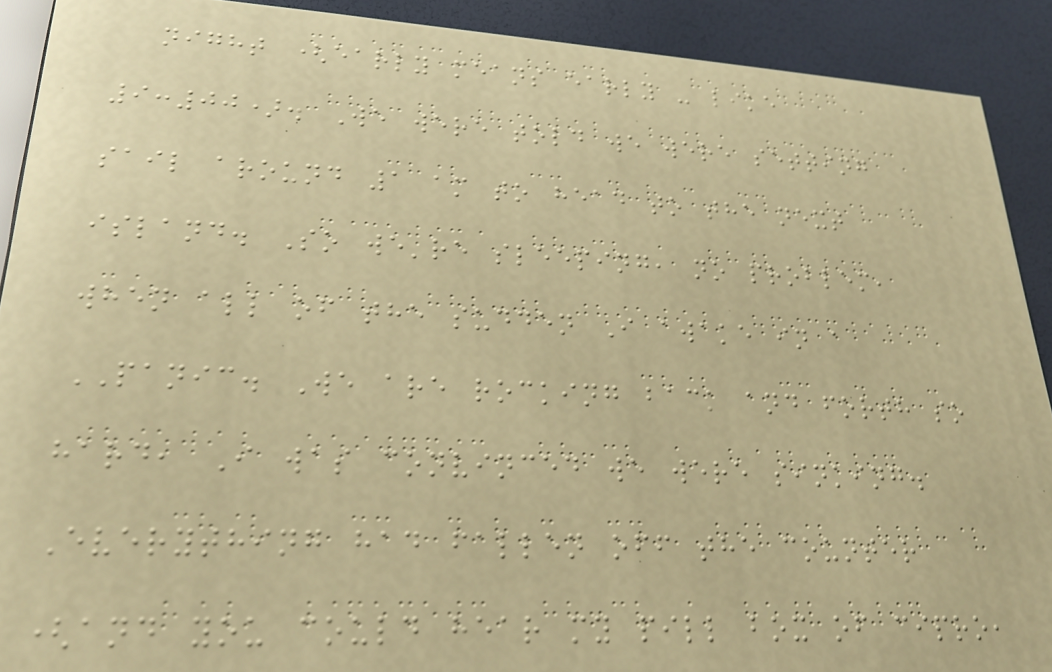night (early means early - like
9:00). We were told we were setting
sail around 1 am to head to the next
island. So we're sleeping, no problem,
when all of the sudden I awake in a
PANIC. We are rocking back and forth so
hard, I was convinced we were sinking.
Everything had fallen off the counter
(and you could hear my pill box of cipro,
